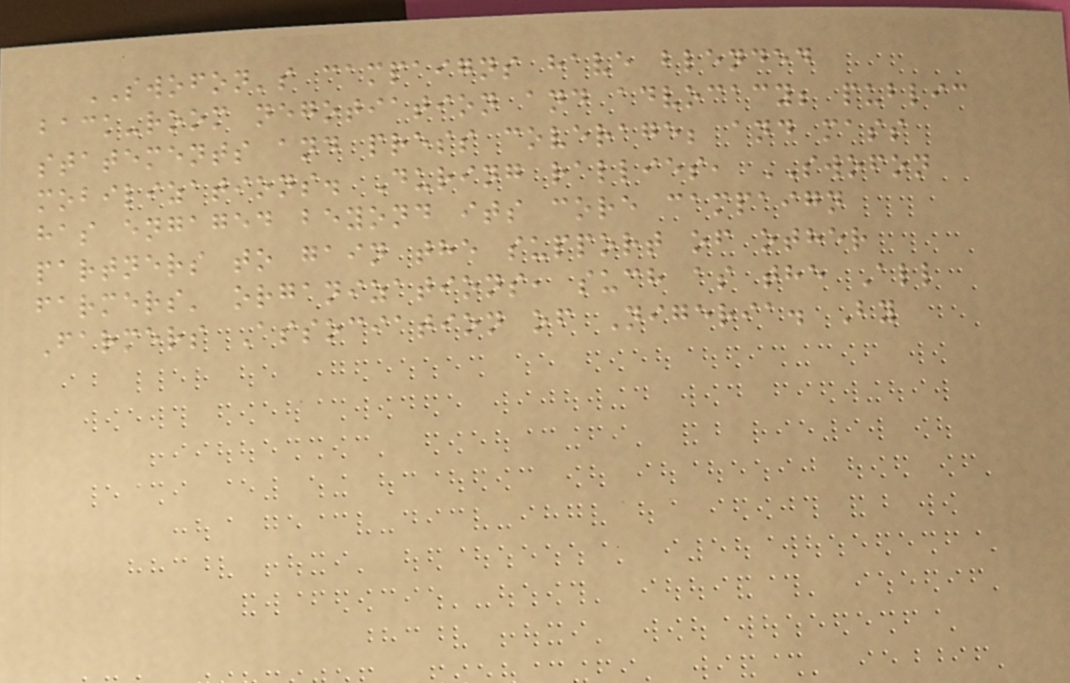SWOFON's campaigns have blended
back-room negotiation and advocacy; public
statements and press coverage; and mass
mobilizations. During rallies, SWOFON
has engaged beyond its core campaign
partners to gain the support of other
farmers' organizations, such as the All
Farmers Association of Nigeria. By
